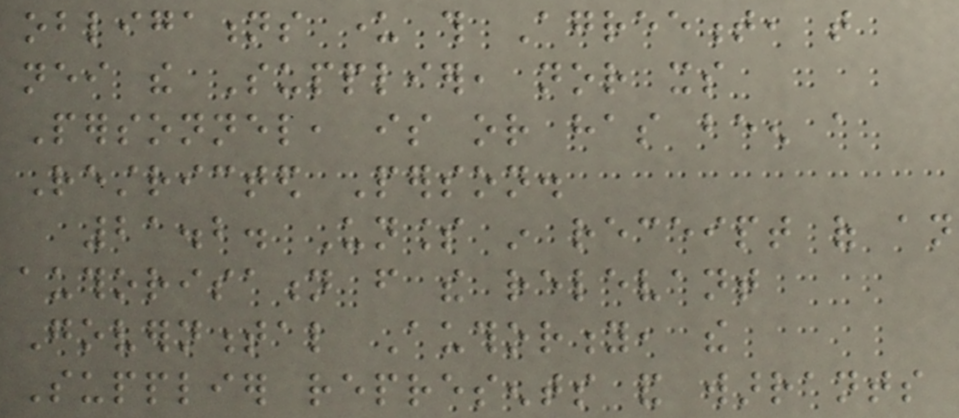obligations under this Agreement, that
neither the Supplier, nor its
Personnel, is or has been a
Restricted Person.
21.2. Unless in receipt of an
authorisation from the relevant
Governmental Authority, the
Supplier represents and warrants
